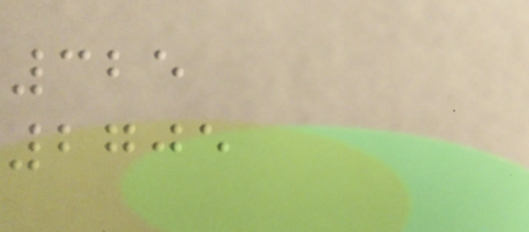325
2705
